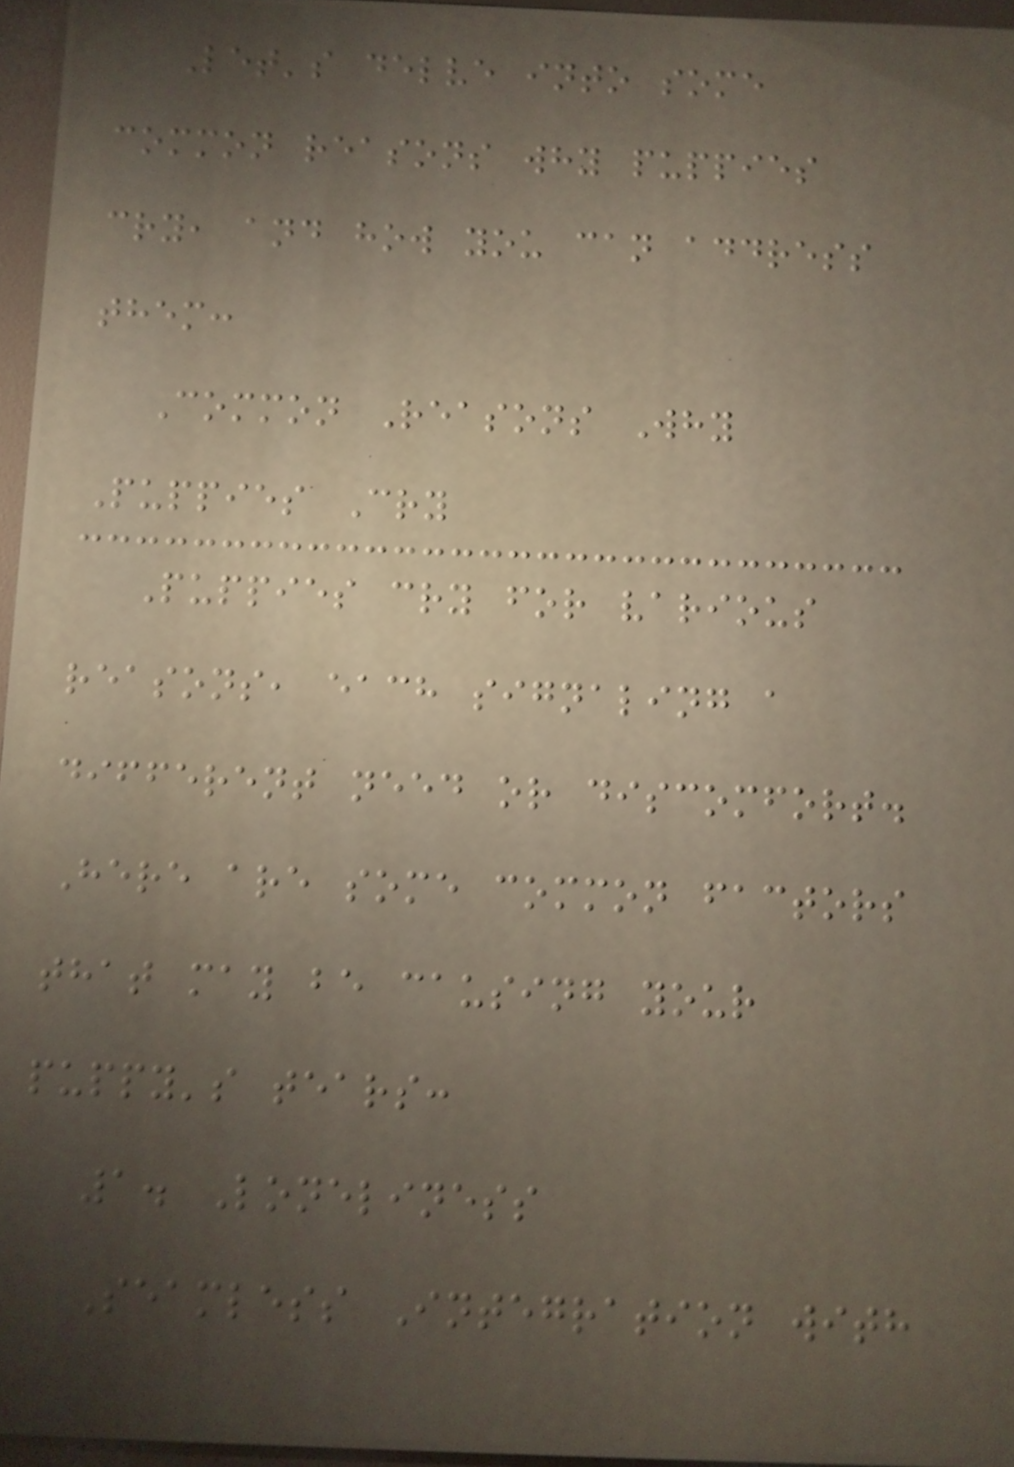Let's delve into some
common reasons why puppies
cry, and how you can address
them:
Common Reasons Why
Puppies Cry
Puppies cry for various
reasons, each signaling a
different need or discomfort.
Here are some common factors
that may be causing your
puppy's tears:
1. Loneliness
Seamless Integration with
